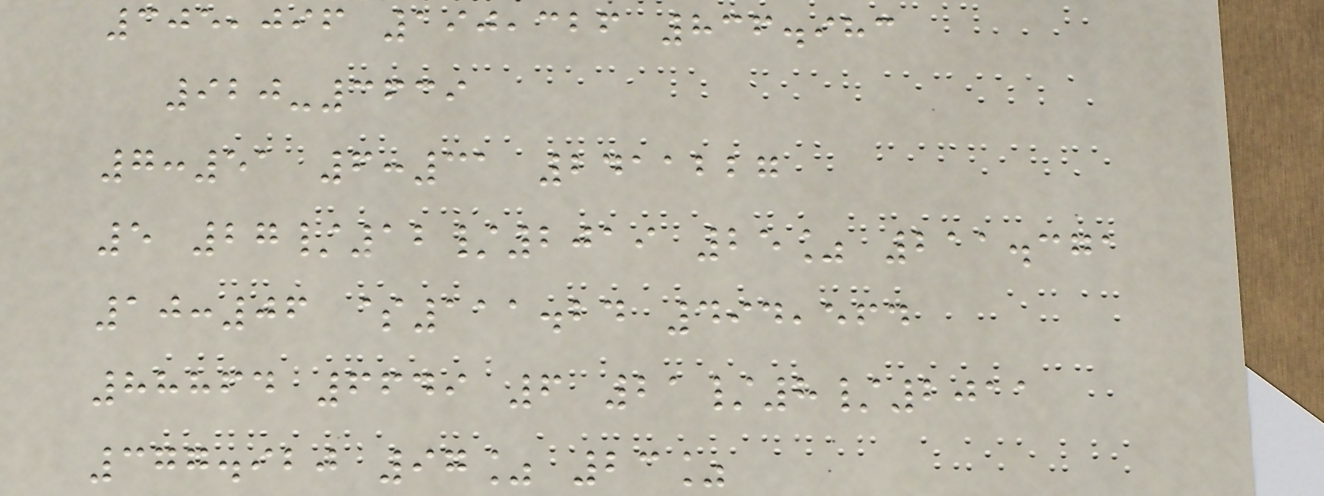305,096 190,326 836.983
920-3639
7:51 6:31 2411227
5 27/12/2019 25% 211.371
10:06 $111.24 494,564
88864 6649 6 21/8/2011
377.920 97% 23%
